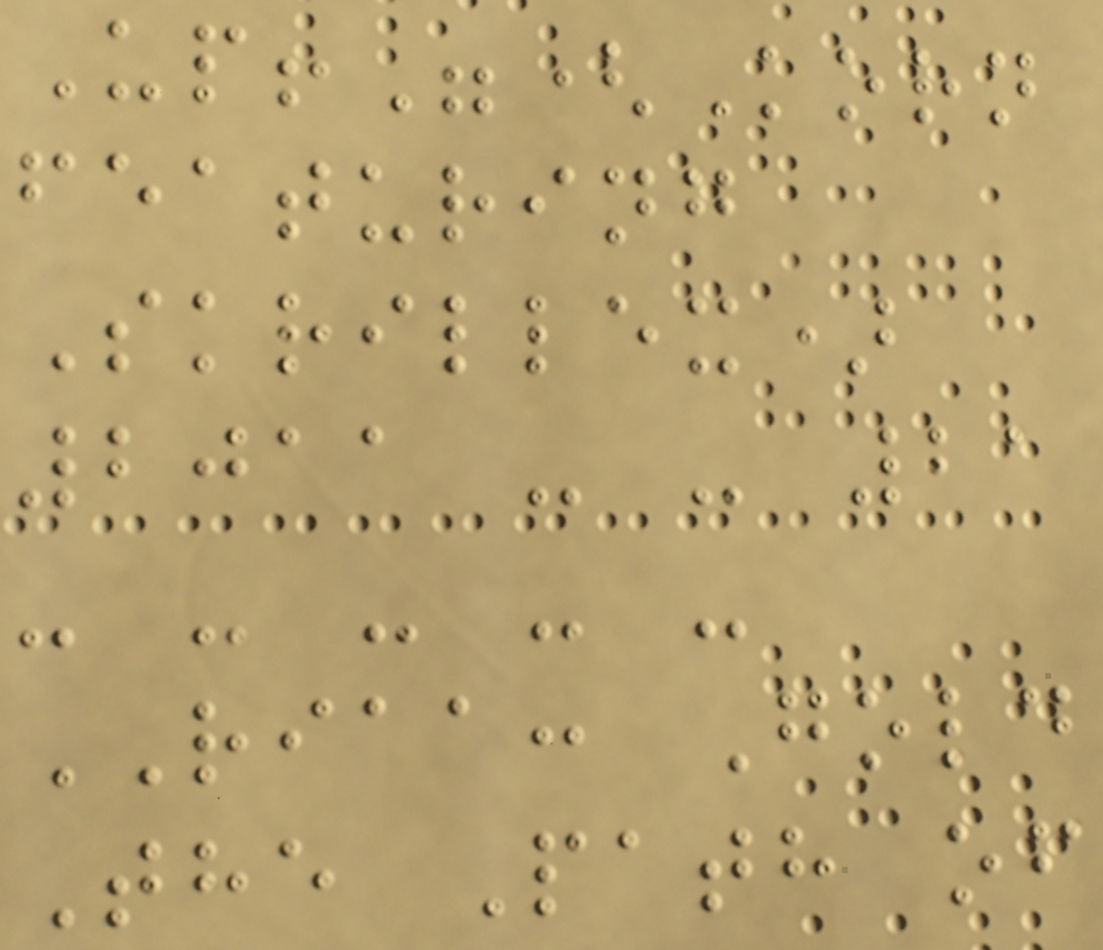Up!"(Korn
featuring
Skrillex)
2011 - - 21
- - - - -
RIAA: Gold
The Path of
